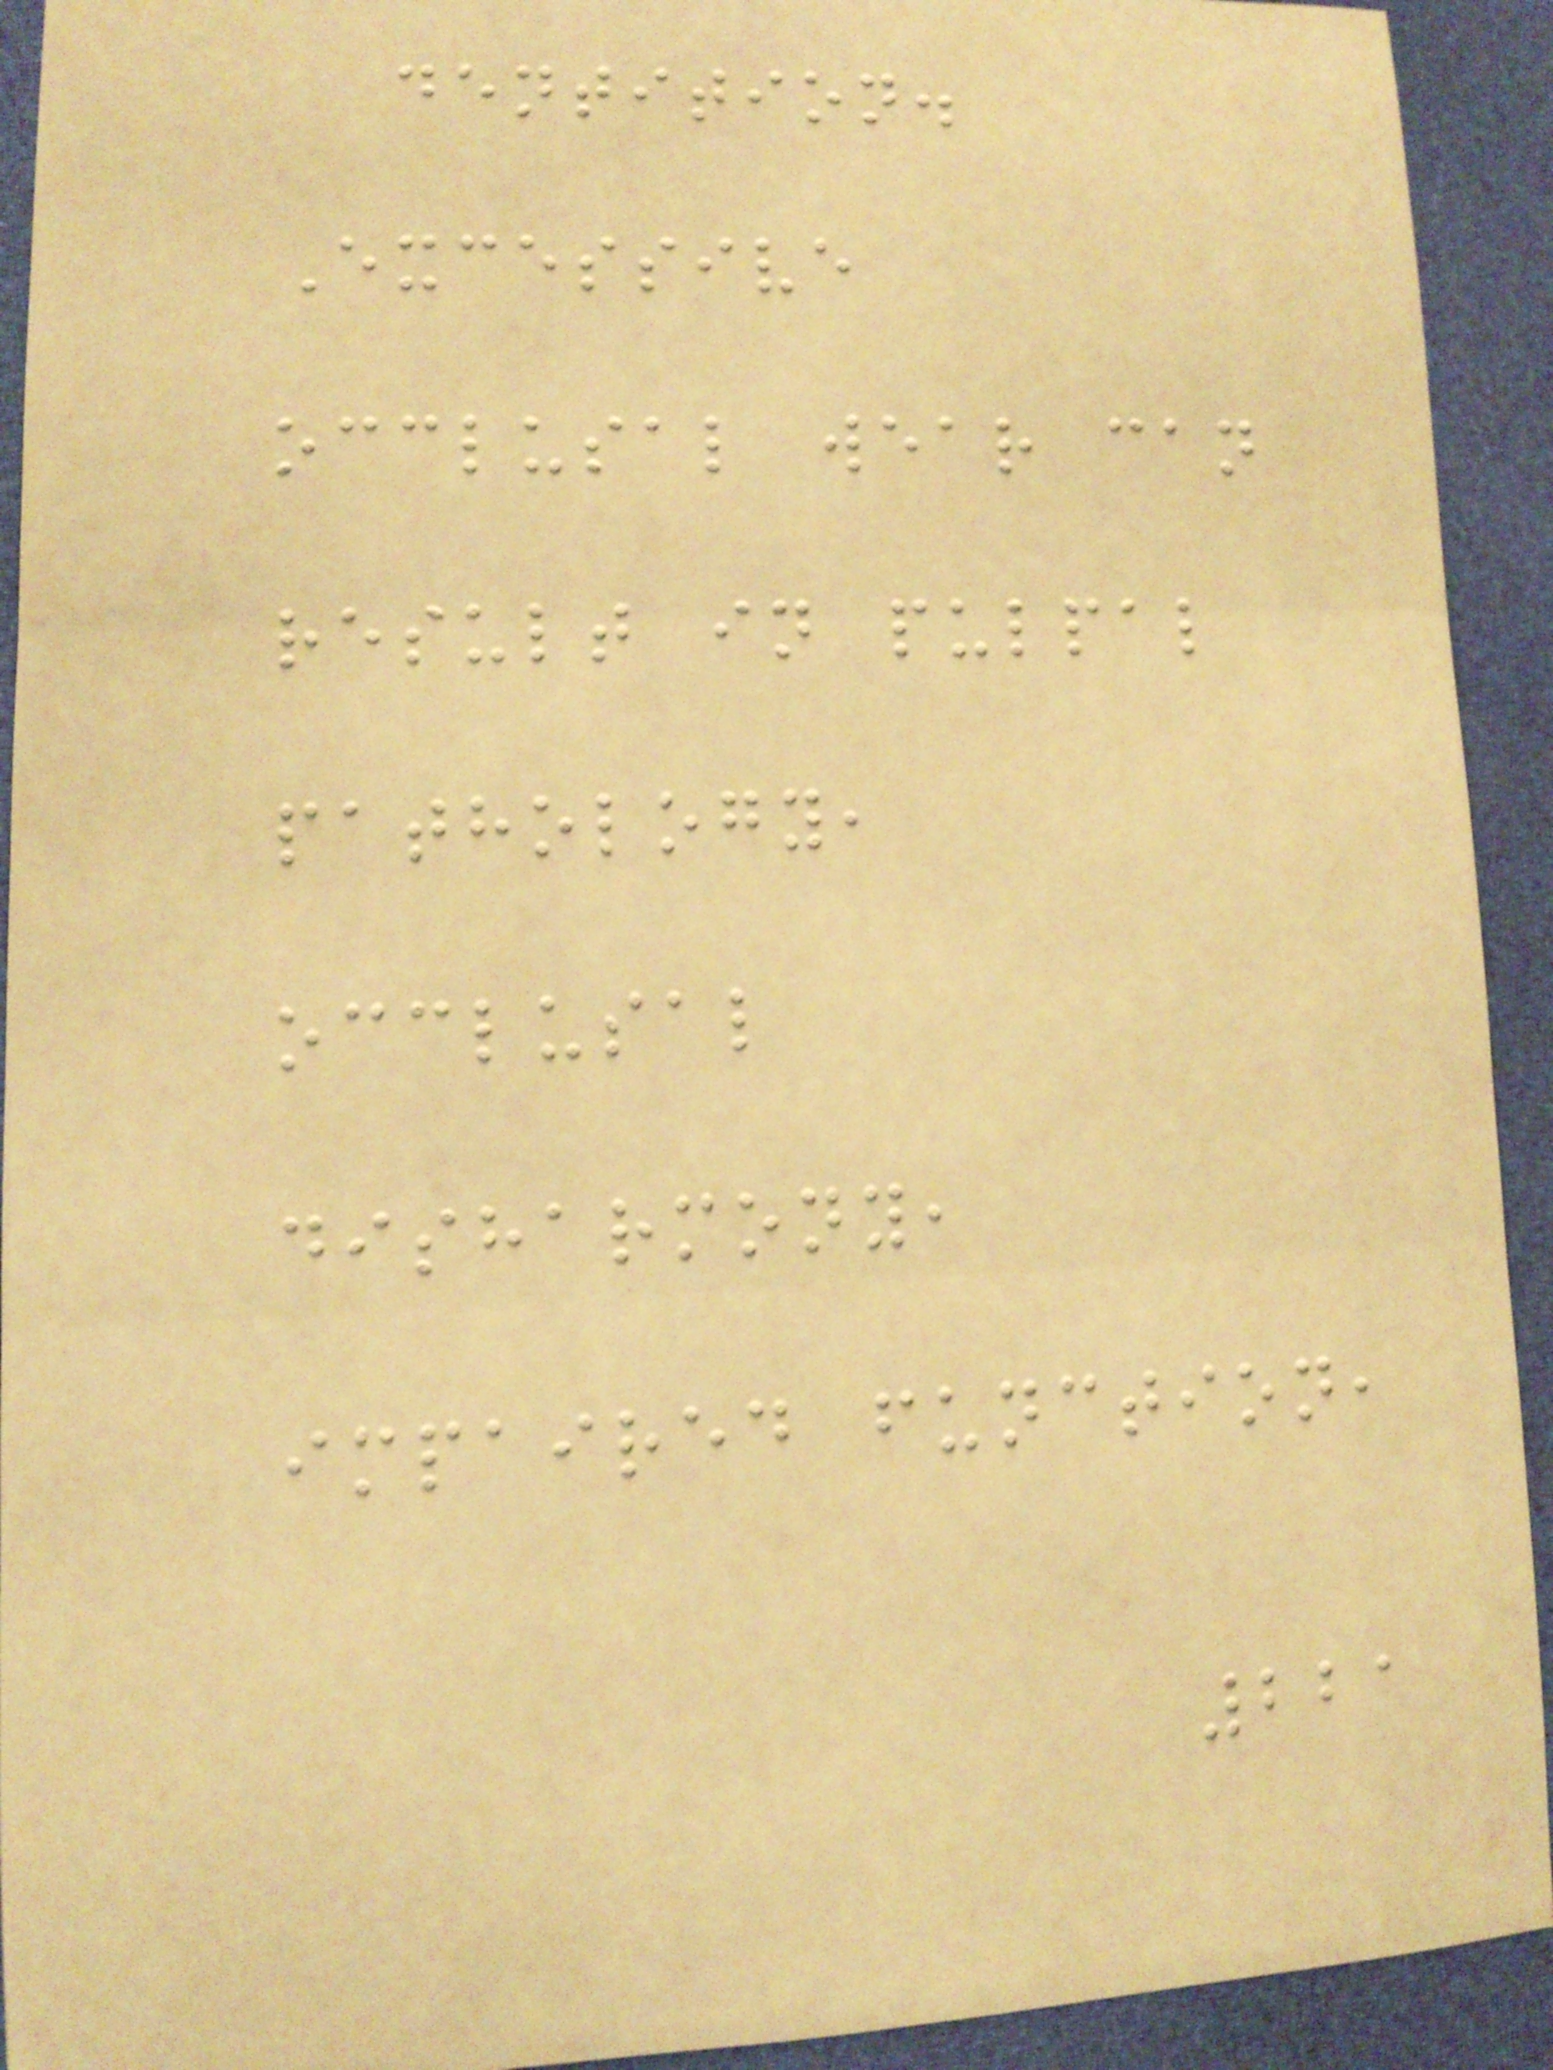dentition.
Excessive
occlusal wear can
result in pulpal
pathology,
occlusal
disharmony,
impaired function,
221
